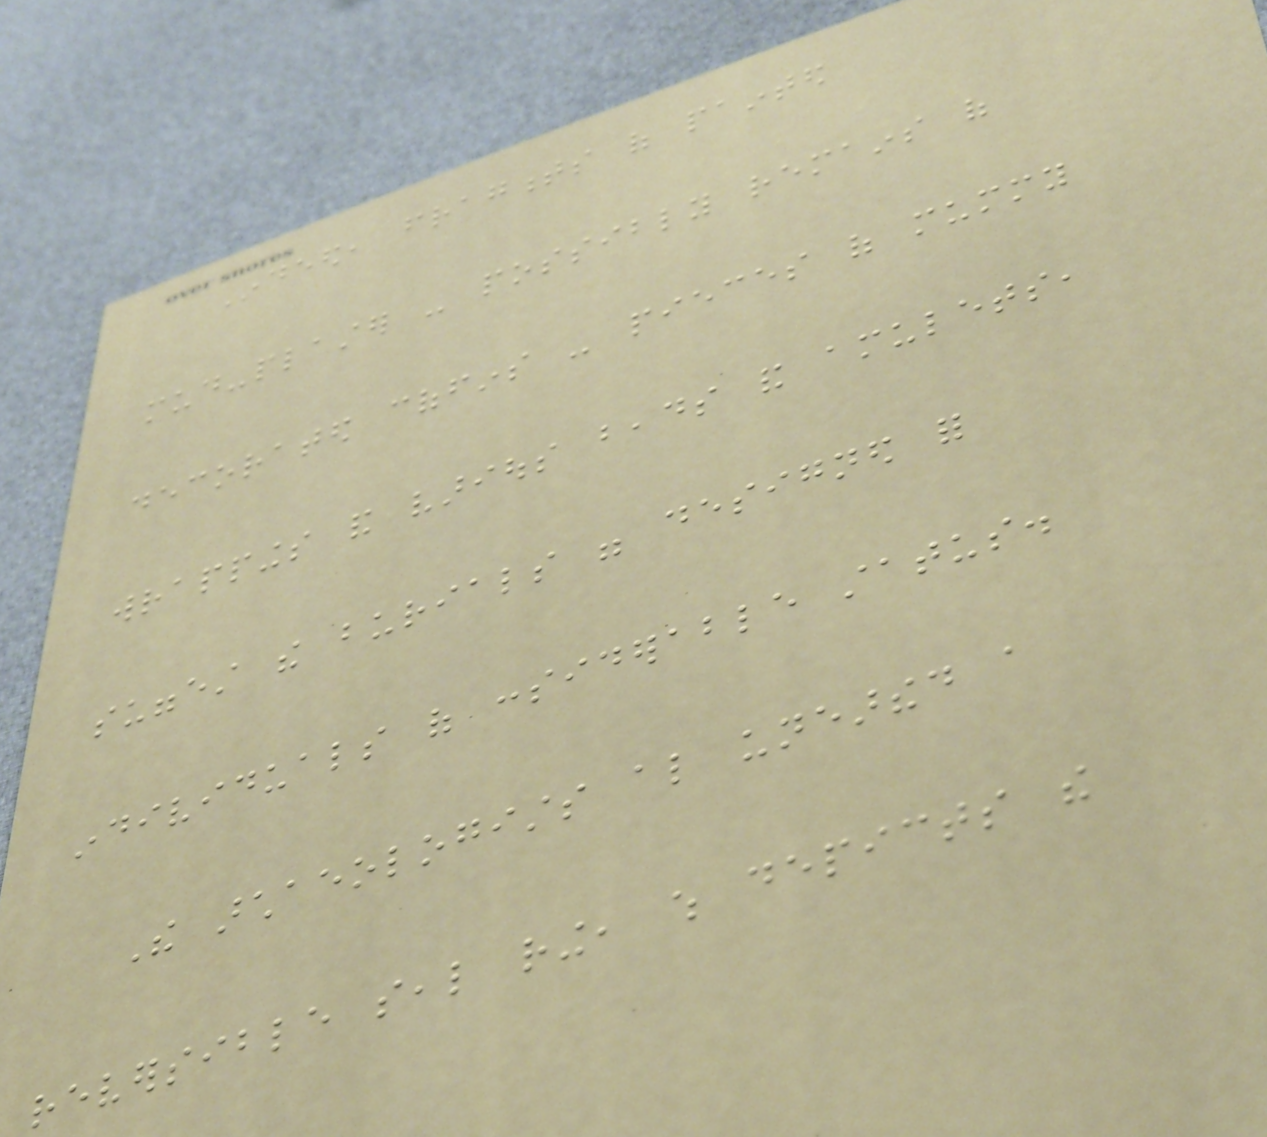Indeed, fragments of painted
mud-plaster - possibly remains of
decorated coffins - pieces of mummy
wrappings and various beads and amulets,
suggest the burials were designed for
individuals of considerable status.
The archaeologists also unearthed a
reversible seal ring, which depicts the
